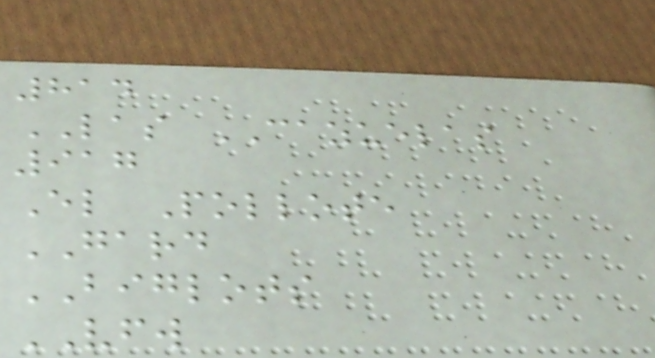814
LAS CAZUELAS
917
El Pollote
GARD
BIGLOTS
VFW
